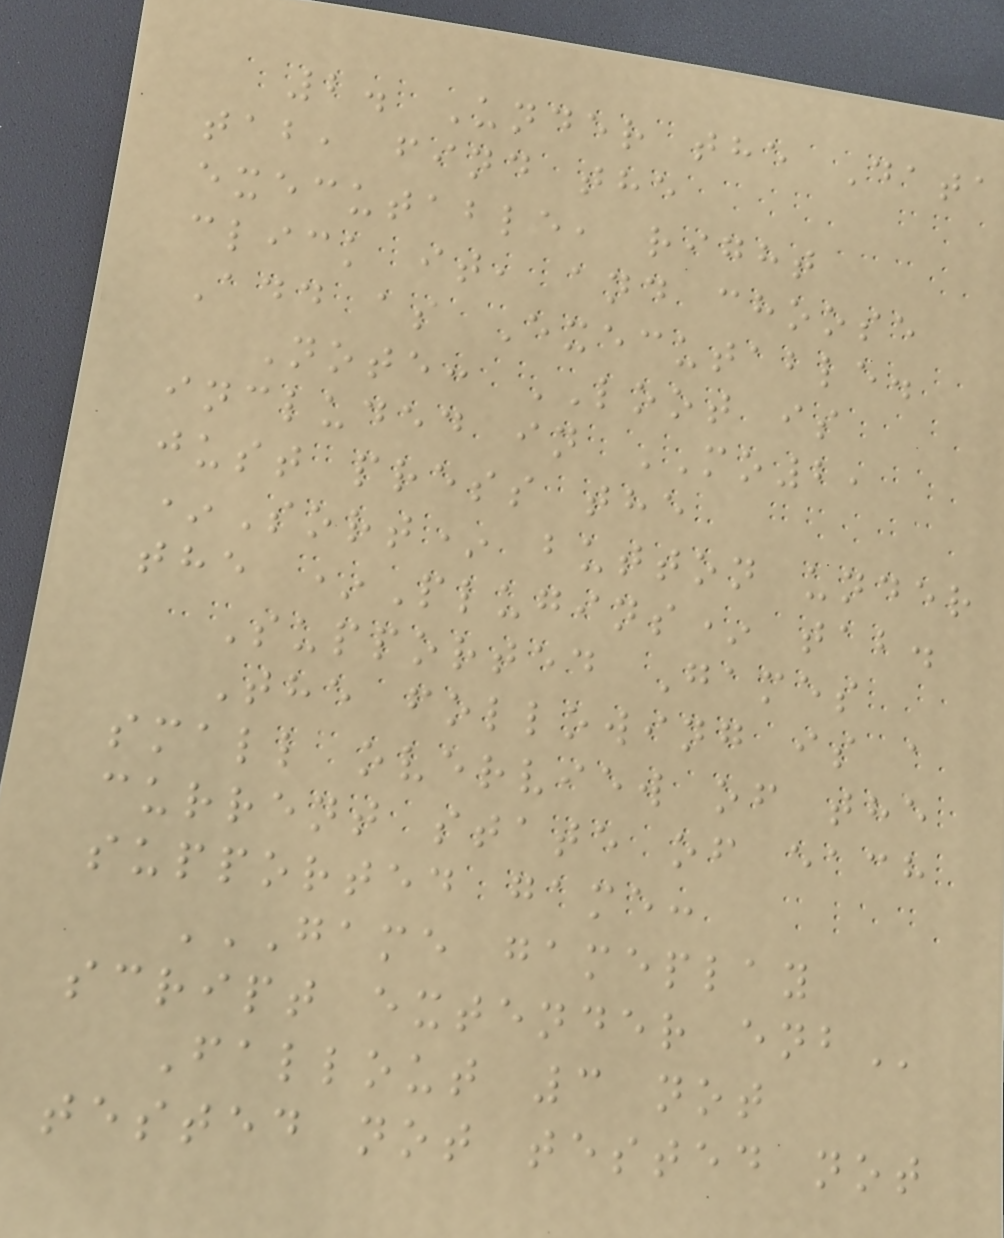2. Under the Data
tab, find the
executable, right
click it, and choose
Add as Executable.
Note: LOOT is
included in MO2,
just press the
*Sort* button under
the *Plugins* tab.
Supported Games
The following is a
small overview of the
current state of each
supported game:
GAME GAMEPLAY
SCRIPT EXTENDER ENB
Fallout 3 not
tested not tested not
